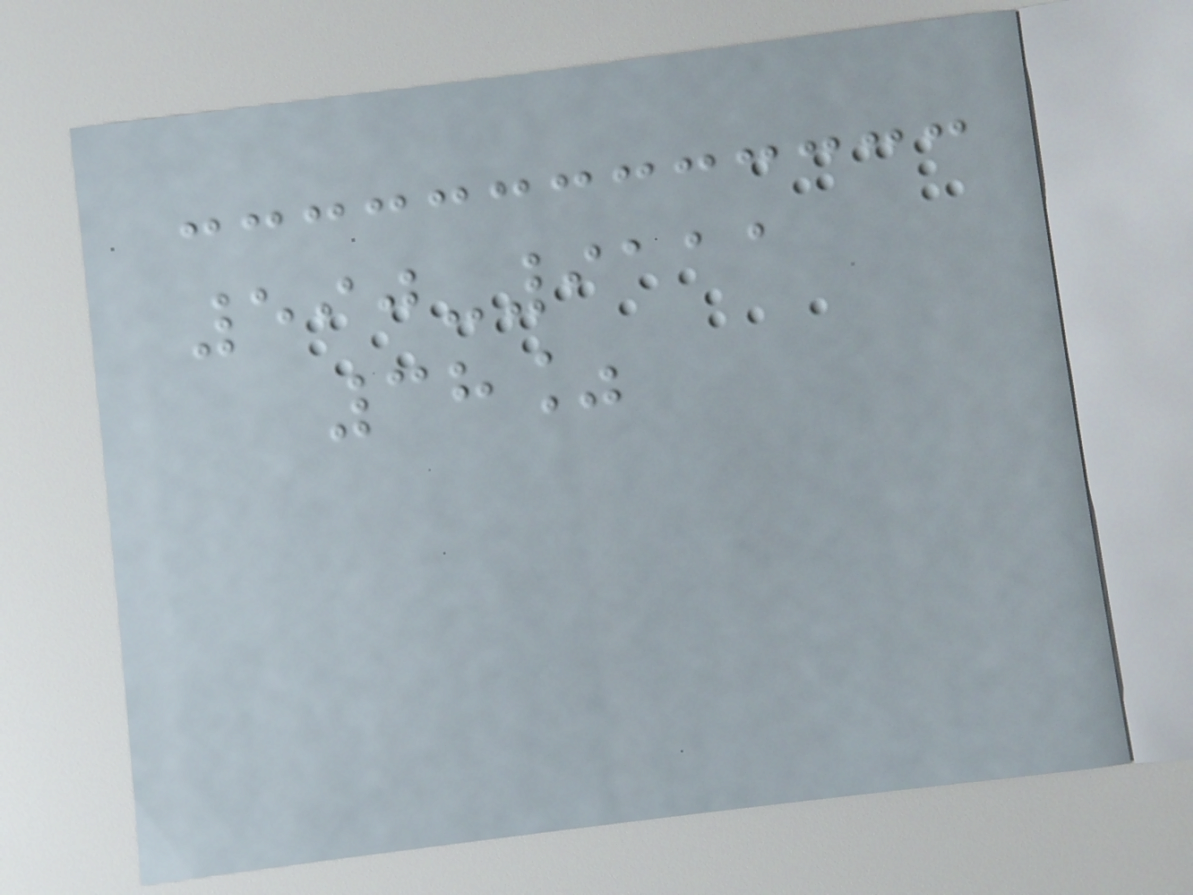590-9111
38%
